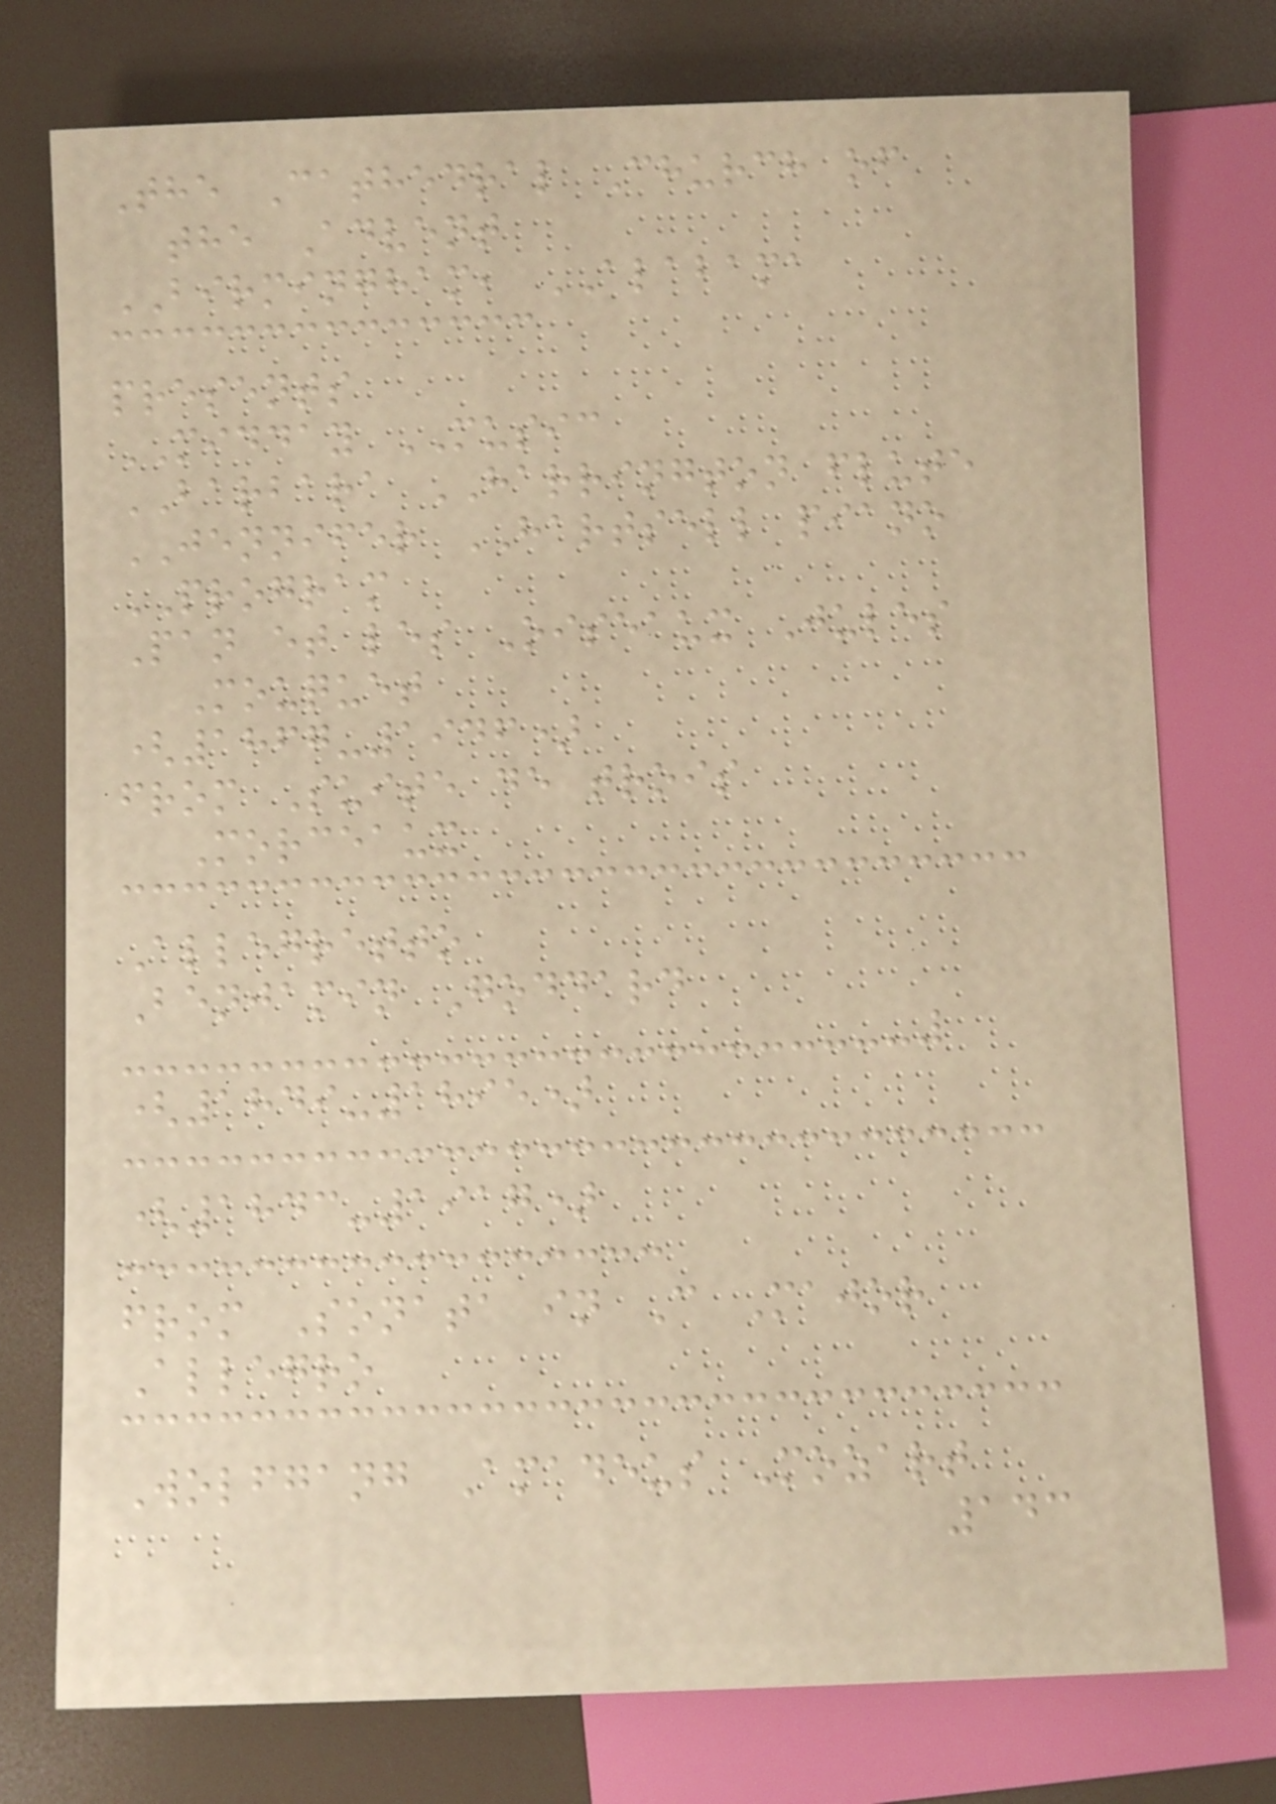The Cathedral Church of
the Advent
BIRMINGHAM, ALABAMA
presents
MIDDAY MUSIC
BARBARA HARRINGTON flute
JENNIFER HARTSELL piano
PROGRAM
Pan et les Oiseaux Jules
Mouquet
(1867-1946)
from Suite de trois
Morceaux
Allegretto
Benjamin Goddard
(1849-1895)
(1843-1917)
from Sonata in C Major
Allegro
Wolfgang Amadeus Mozart
143
